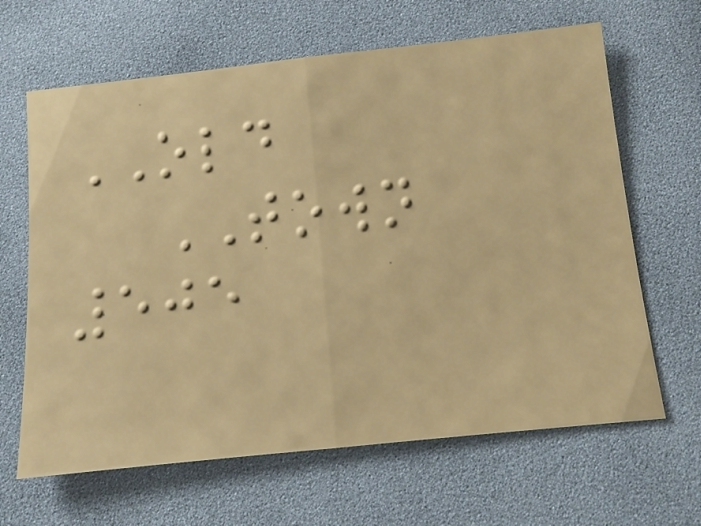OLD
TOWN
505
